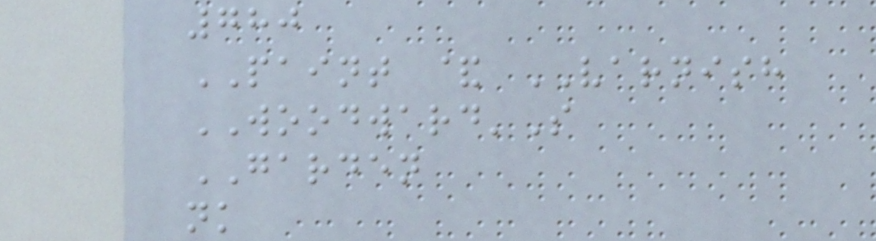780
PAINT & VARNISH
WOODWARD'S
GARDEN
nk
